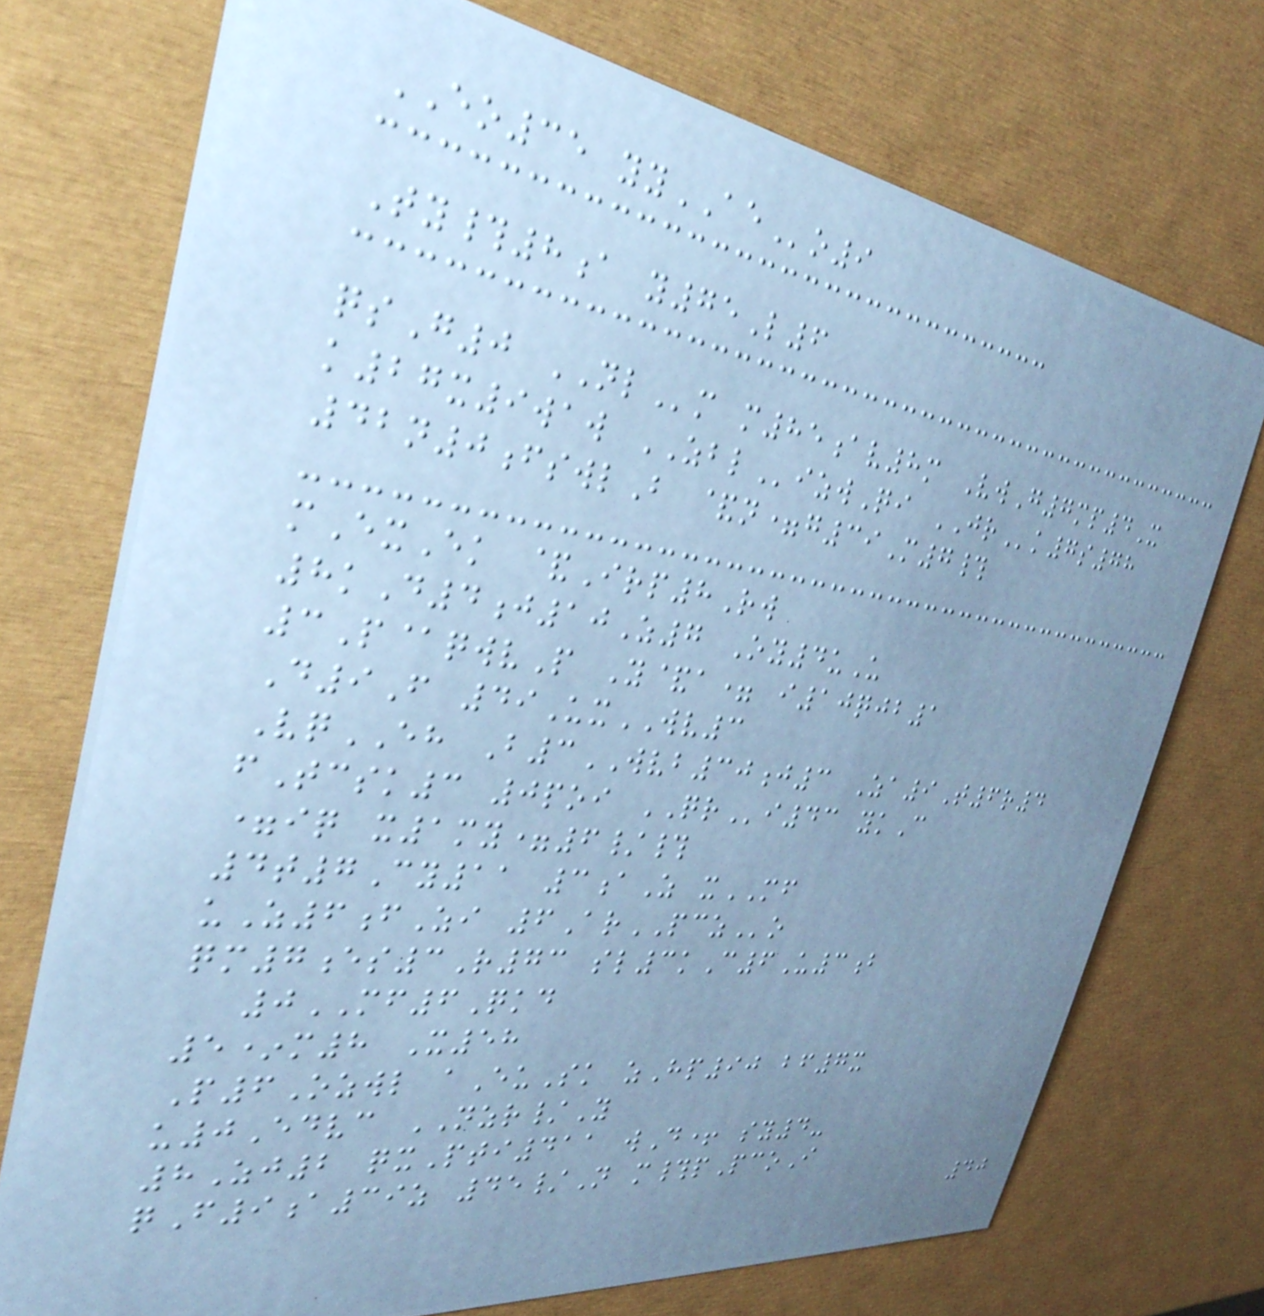EO35 yyAEo9
Ty#8a y75L6
qsG0 NLm m85av8m VwG7mp4X
k27x9waw ZBLizwQi JRk7s78
42n0fswlB &n=g39M7#
mExEk &Irp8Rw
8kD4j10Z7 Oy4uU
3P@qwvP Y&a= i10qjb1
D9F 49UxWV3
VqEH B3WVB30j3 Za9T6r4
fTcsk3 0poi QRi43 ykC
=iq x1my=6/#
4t7Cy11 3aZ xMF
uZ6fZi 6ArPCZo
qm7es3R73 sl3kC6U3b
0MF6Qkd
5*m8 X58
P6Ozwl aEuSk zHp90 bf7x
u0Edvc NZR/Y
8Zj2 qxPti411 wD+ sy4-
qF9a39z 45/N m#pPcoI
40
